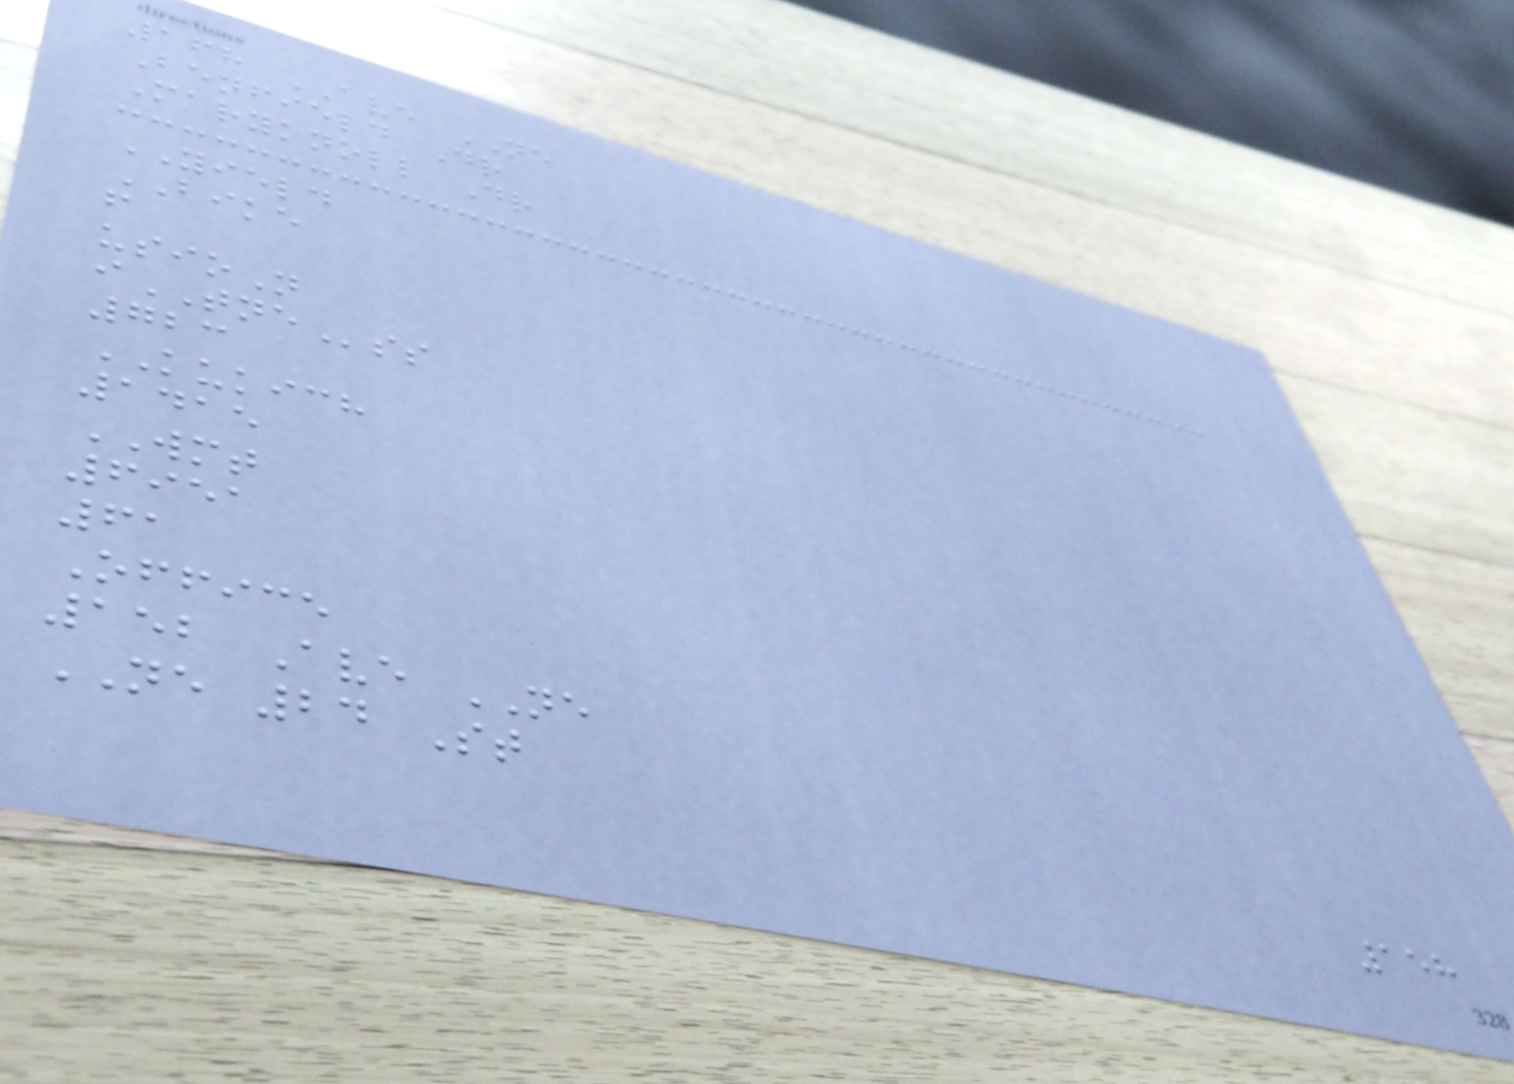168 AVE NE
Benfield Dr
Maryknoll Dr
YIELD
BIKE
f
usioN
iTNEss
723
KUKICH
1415
WMT
6951
61
Office
152 Ave NE
NE 24 St
158
